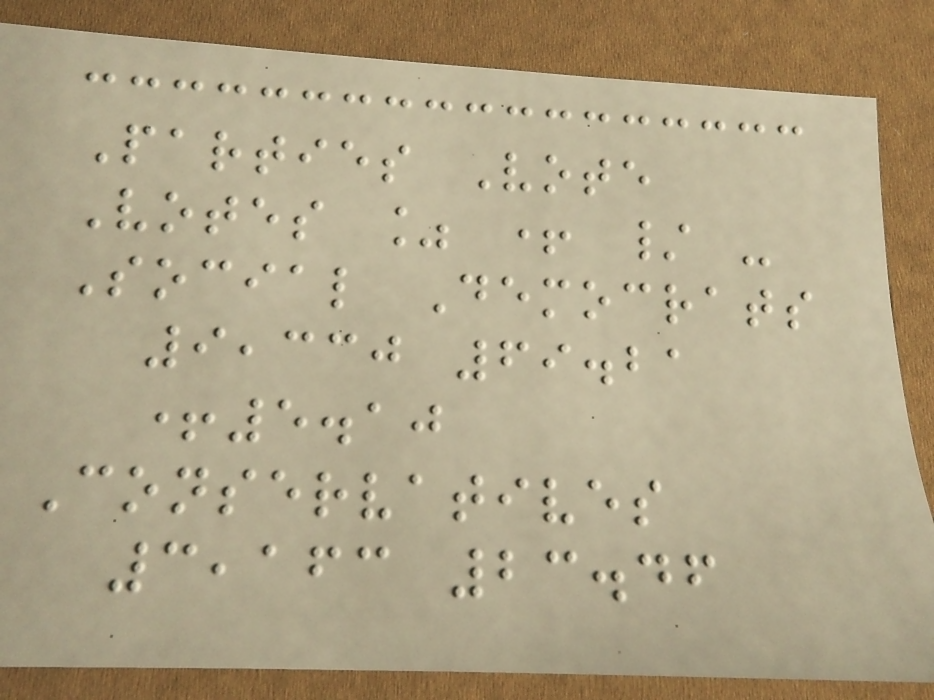Parties Vote
Votes % + / -
Social Democrats
9,330 69.21
+5.10
Conservatives
3,163 23.46
